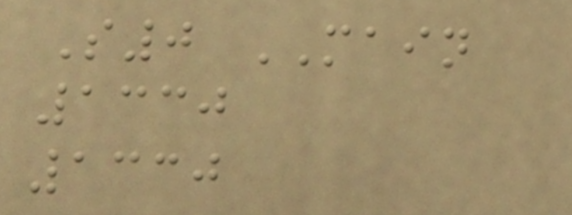S0 MAIN
1330
1330
